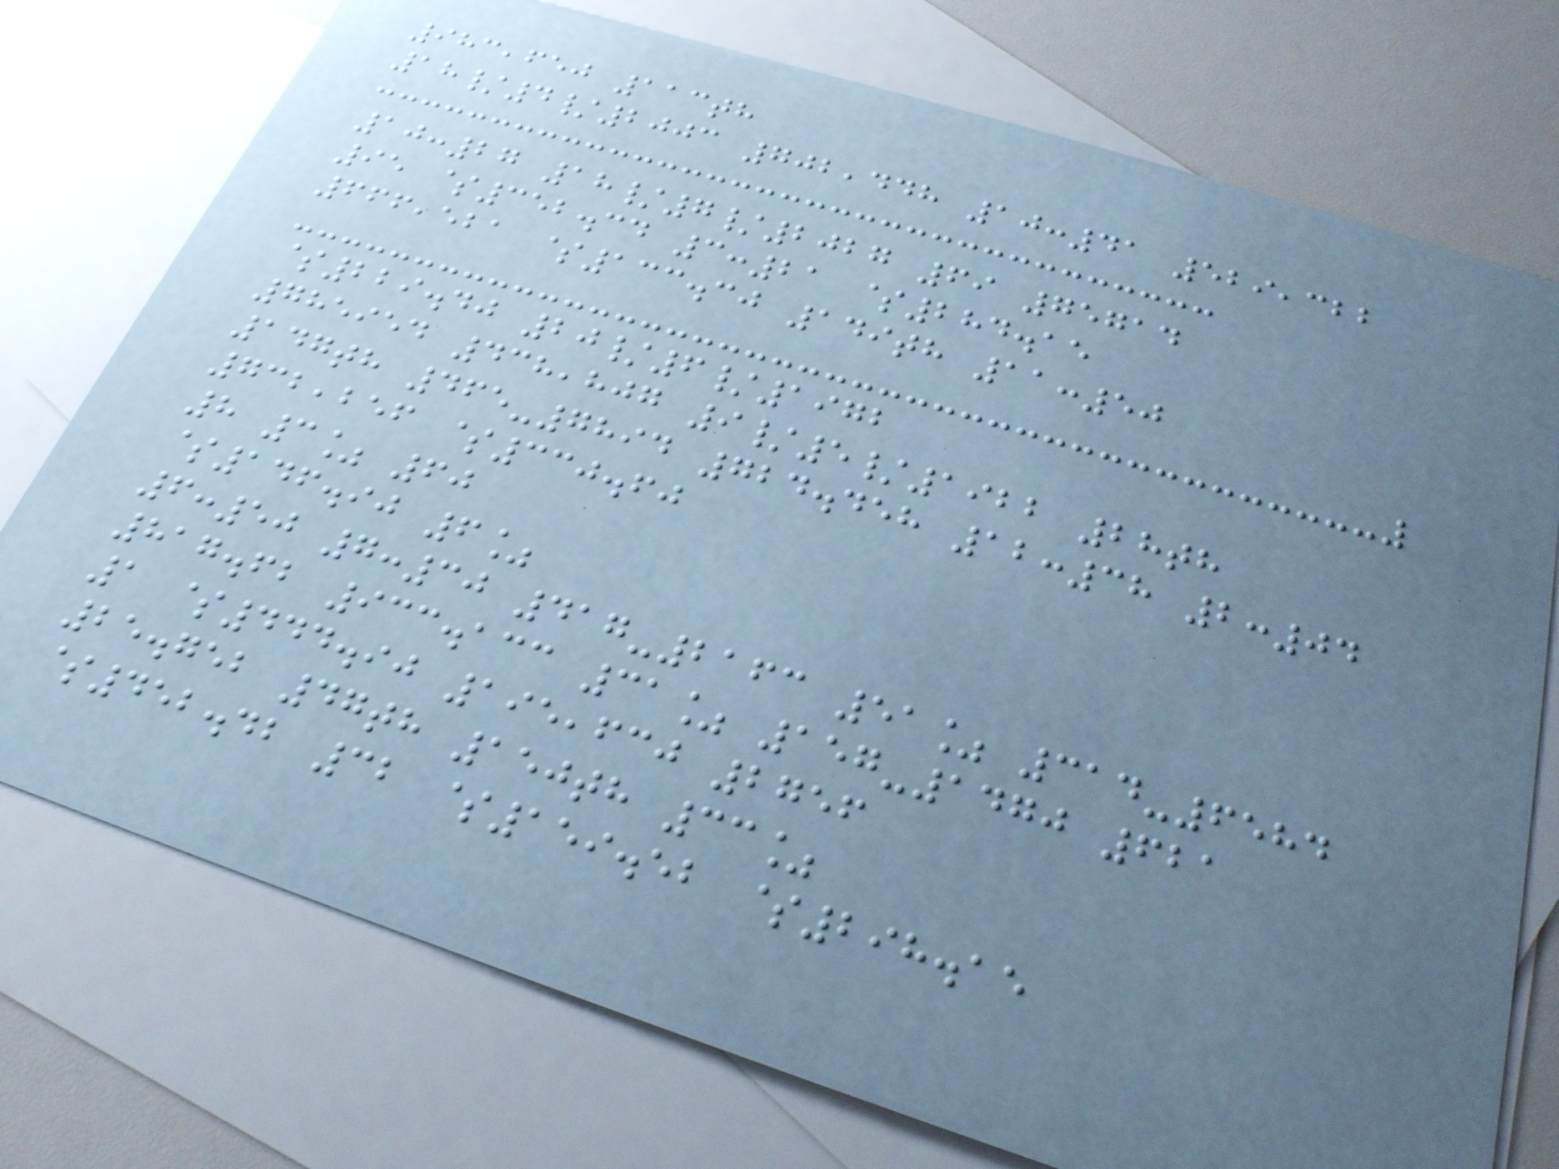983,650 113th
18/4/2003 702,448 10:41 529,322
10:27 18/7/2027 69 75714
95 $352.34 3:21 $284.15
666,521 $133.30 149th 11:50
$229.40 20/6/1972
785954 438,807 9/5/1922 28th
147th 465-7894 724.458 12:38 2:04
732,256 $330.60
8 3% 60
$146.90 6%
6:50 7:30 417-2163 51% 314-6584
817.62 933.133 31% 157-1470 621
1 $444.90 195,630 2756
25.752 47th 150th 33%
$452.42 32 $159.52 $298.15
